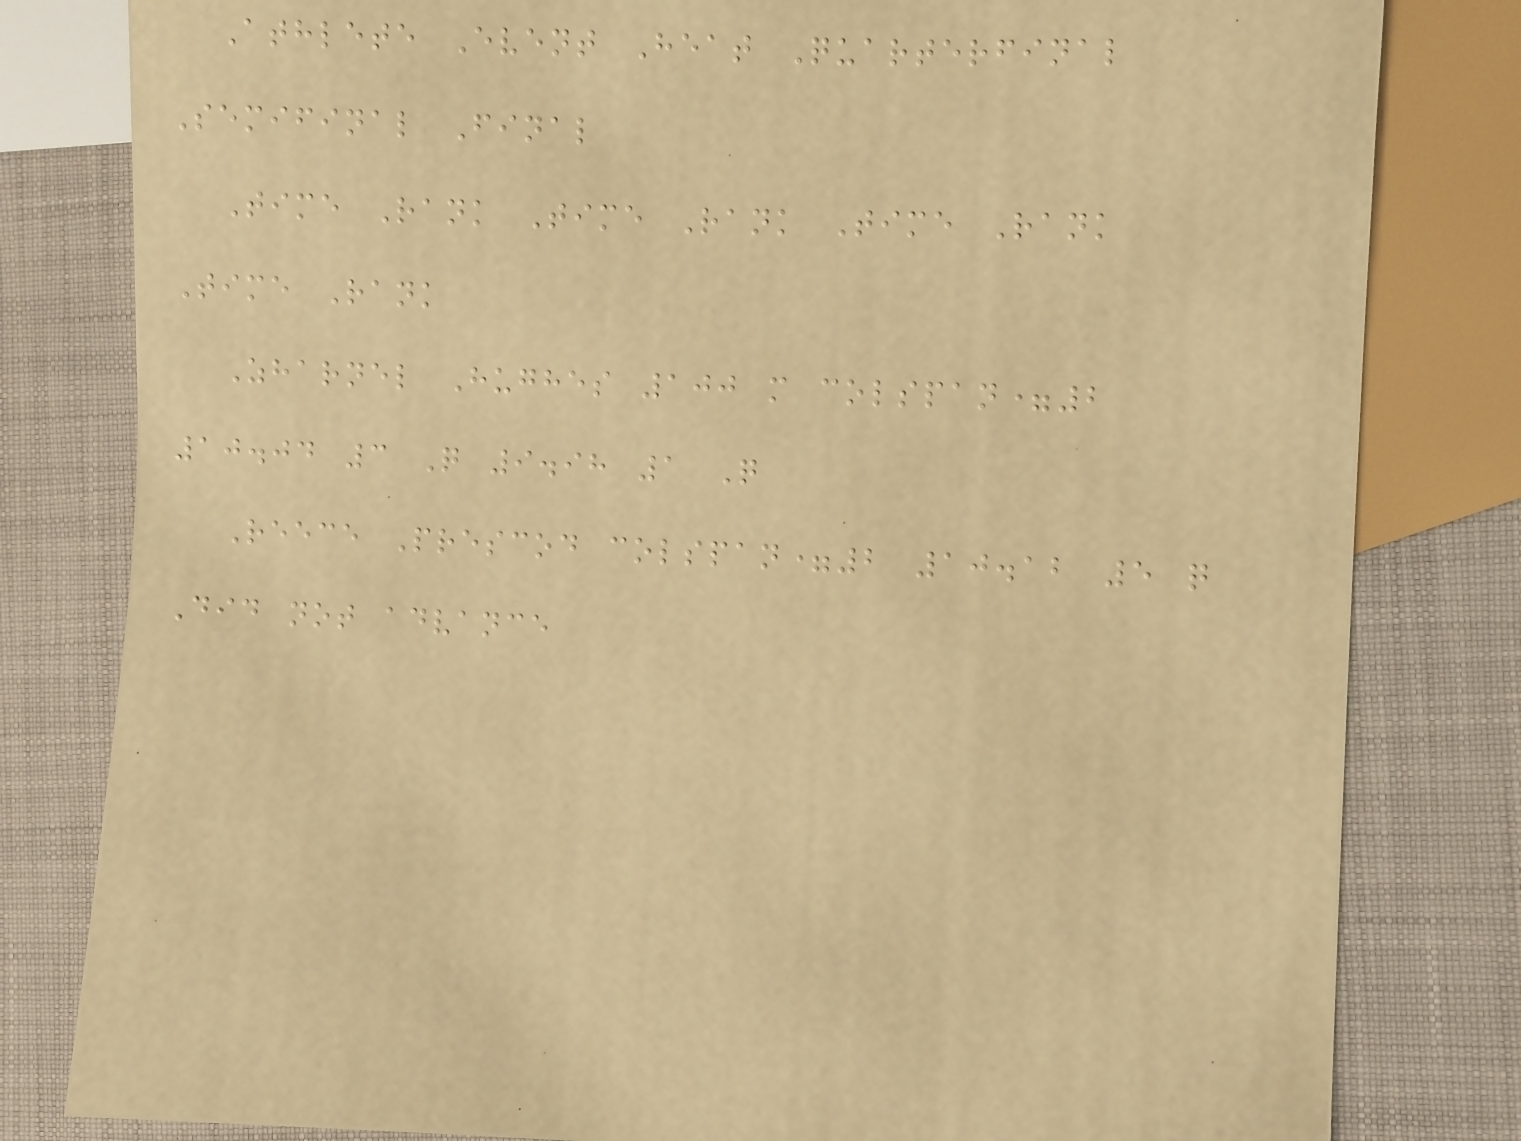Athlete Event Heat Quarterfinal
Semifinal Final
Time Rank Time Rank Time Rank
Time Rank
Zharnel Hughes 100 m colspan=2
10.04 3 Q 9.98 1 Q
Reece Prescod colspan=2 10.12 5 q
Did not advance
